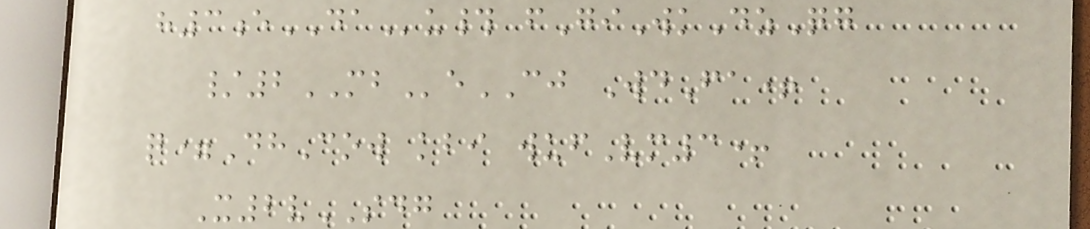h3eDAu# fGiWkDzQg
/2MBeCJ WdFa+
q=DhCow kbi wufVm3+
X2vSDG
